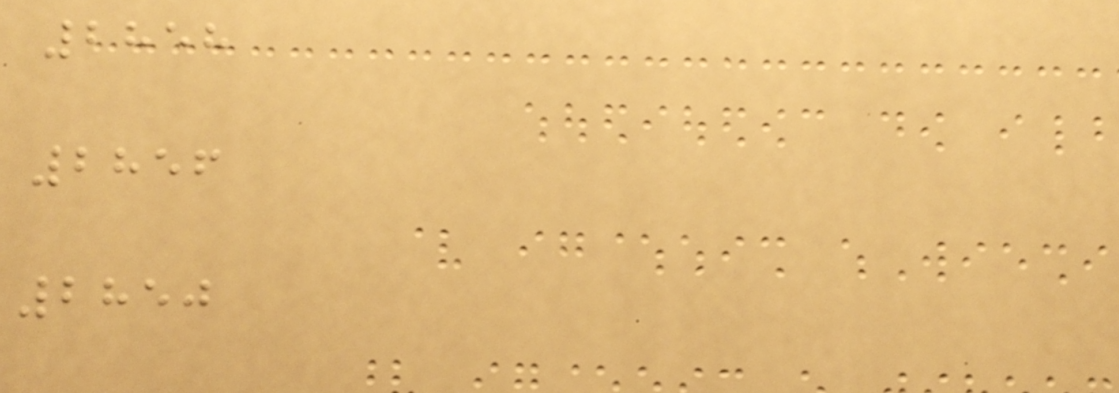2858
2856
2850
